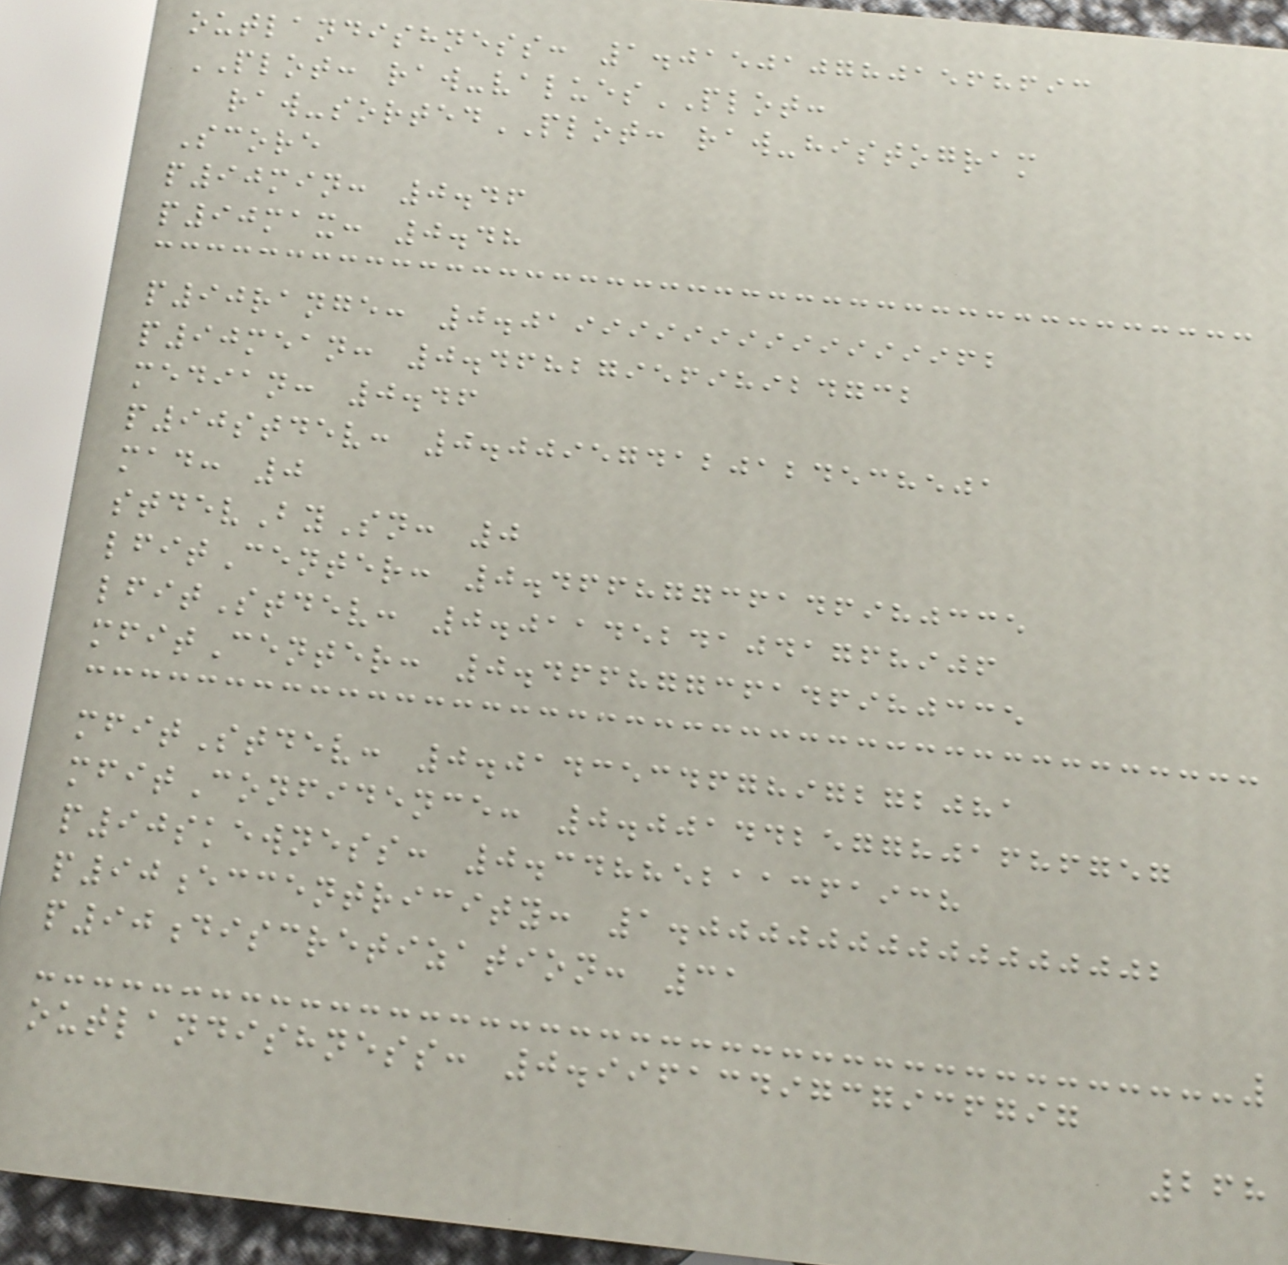outlandishness: 1.0150107801568693
PLOT: raw-valuesPLOT:
raw-sortedPLOT: raw-histogram
Score
p90min: 0.46
p90max: 0.48
p90range: 0.019999999999999962
p90mean: 0.4682795698924732
median: 0.46
p90stdev: 0.009574120124538501
mad: 0
stdevBySn: 0
lfitCenter: 0.46687736146980335
lfitStdev: 0.01145241041768906
mfitCenter: 0.46687736146980335
mfitStdev: 0.014353467897272081
mfitConfidence: 0.001442577801686757
p90skewness: 0.34885211361938
p90eccentricity: 1.0000000000000002
p90discretization: 31
outlandishness: 0.9961349737936797
268
